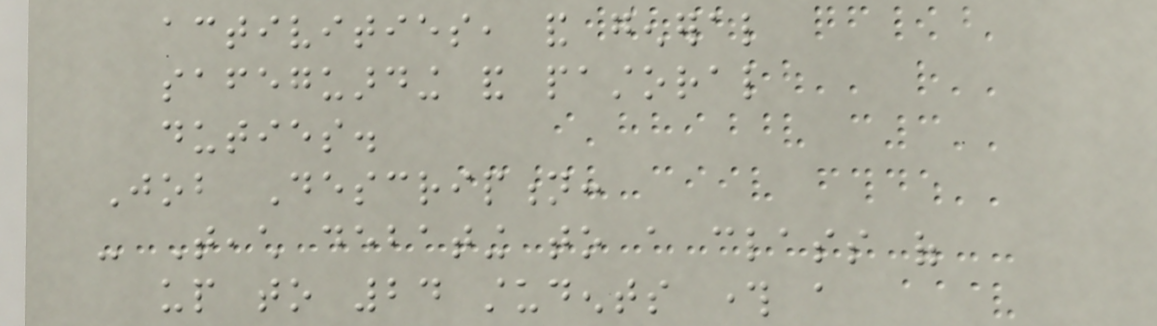activities, and general
safeguarding and pastoral
duties.
Job Description:
- Teach debating to a class of
up to 24 students through a
